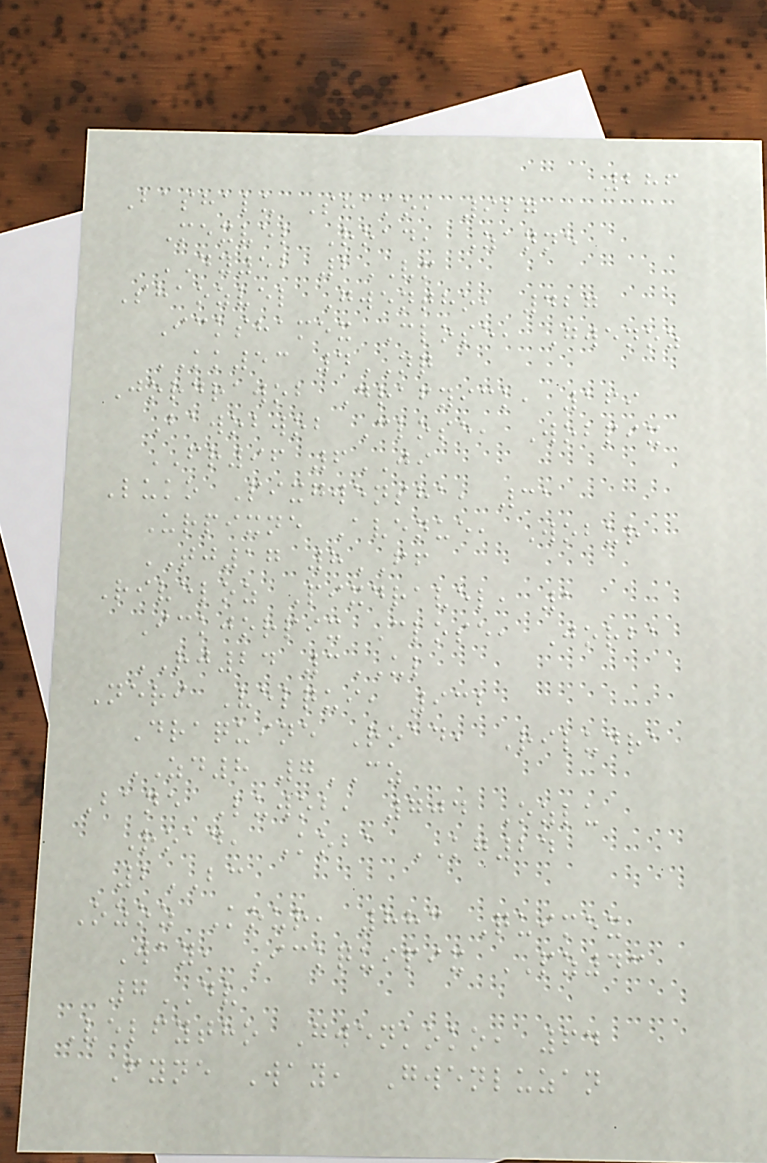286
Bashalu Shako, 927
Mexvel Road, Zanne
DY52 2VM
Shaozvel Gwentho, 427
Ickshamex Close, Gwenoz
KK53 4NQ
Jordrawob Drafyick, 169
Bawobwob Close, Wobpix
FR96 6JI
Luko Pixgwensha, 31
Urpixne Avenue, Wobur
TJ17 8FF
Riveloz Pixdravel, 1
Ickjorpix Close, Jorba
RJ24 3UL
Neri Velqui, 932
Draquine Road, Riludra
ZD8 7CZ
Bane Luwob, 704 Ozlu
Road, Koba KG24
2BC
Ozoz Kour, 883 Quimex
Way, Ickquipix PZ43
7DV
Velfytho Gwenkoko, 64
Fyne Way, Gwenluzan
